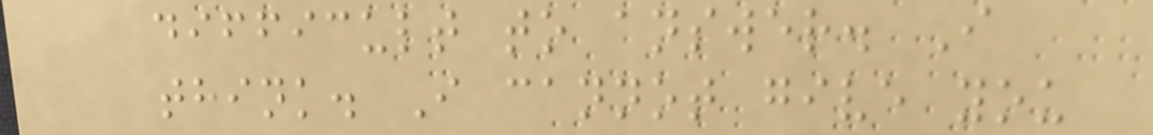difficult to answer. I
think. I cannot give you
